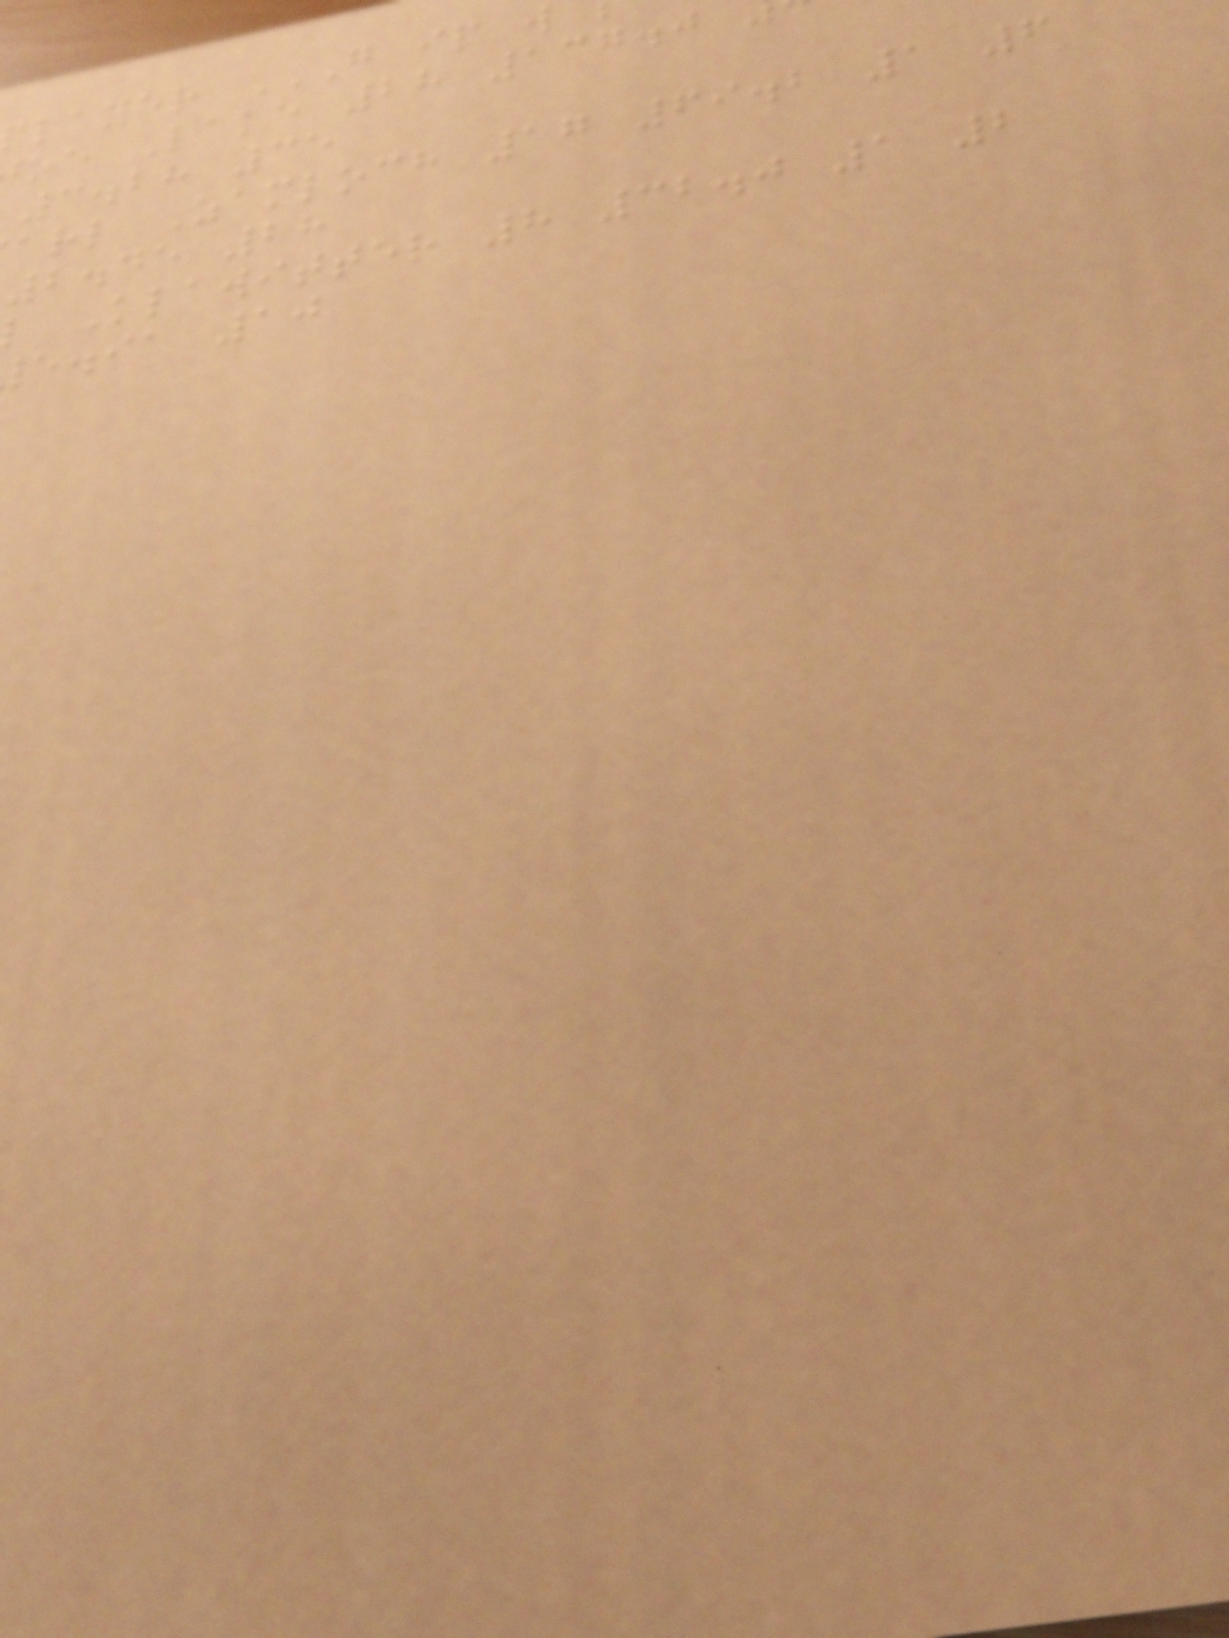oe Lake 28 137.0
3.28 35
arl Zamloch 17 69.2 1 6
2.45 28
Klawitter 8 32.0 1 2
e.ia 10
